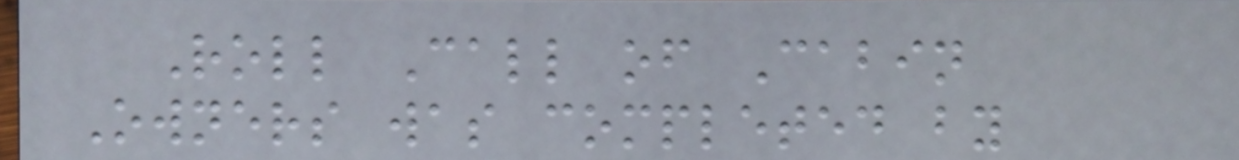Roll Call of Cabin
Owners was completed by
